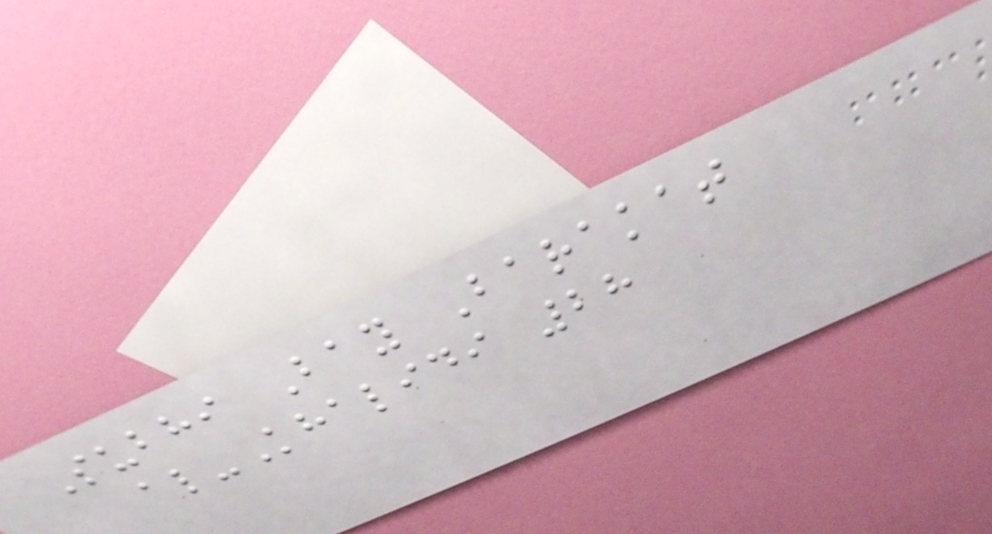Subhi Bay Barakat
al-Khalidi 28
